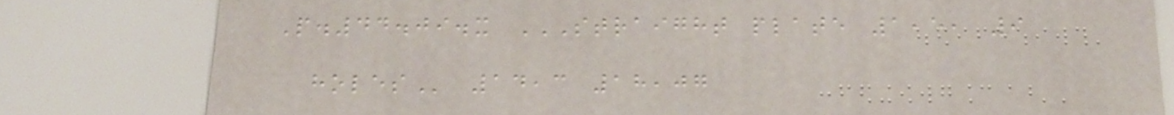P.44.09.x STRAIGHT PLATE 1,5, 9
HOLES 14,3 18,07
